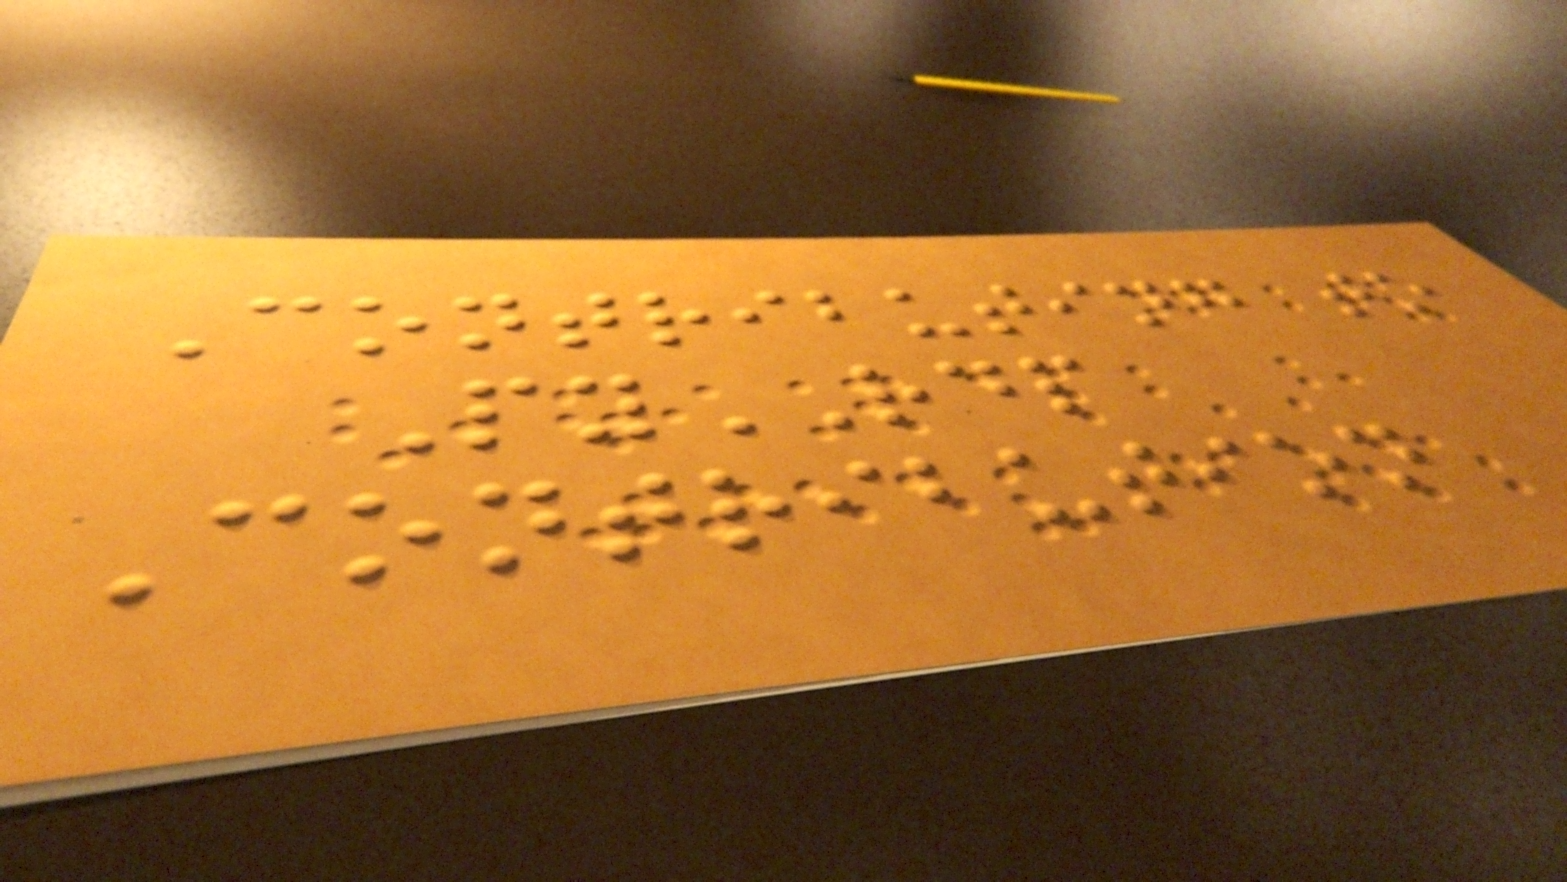Contributing to
PyRDP
Contribution
